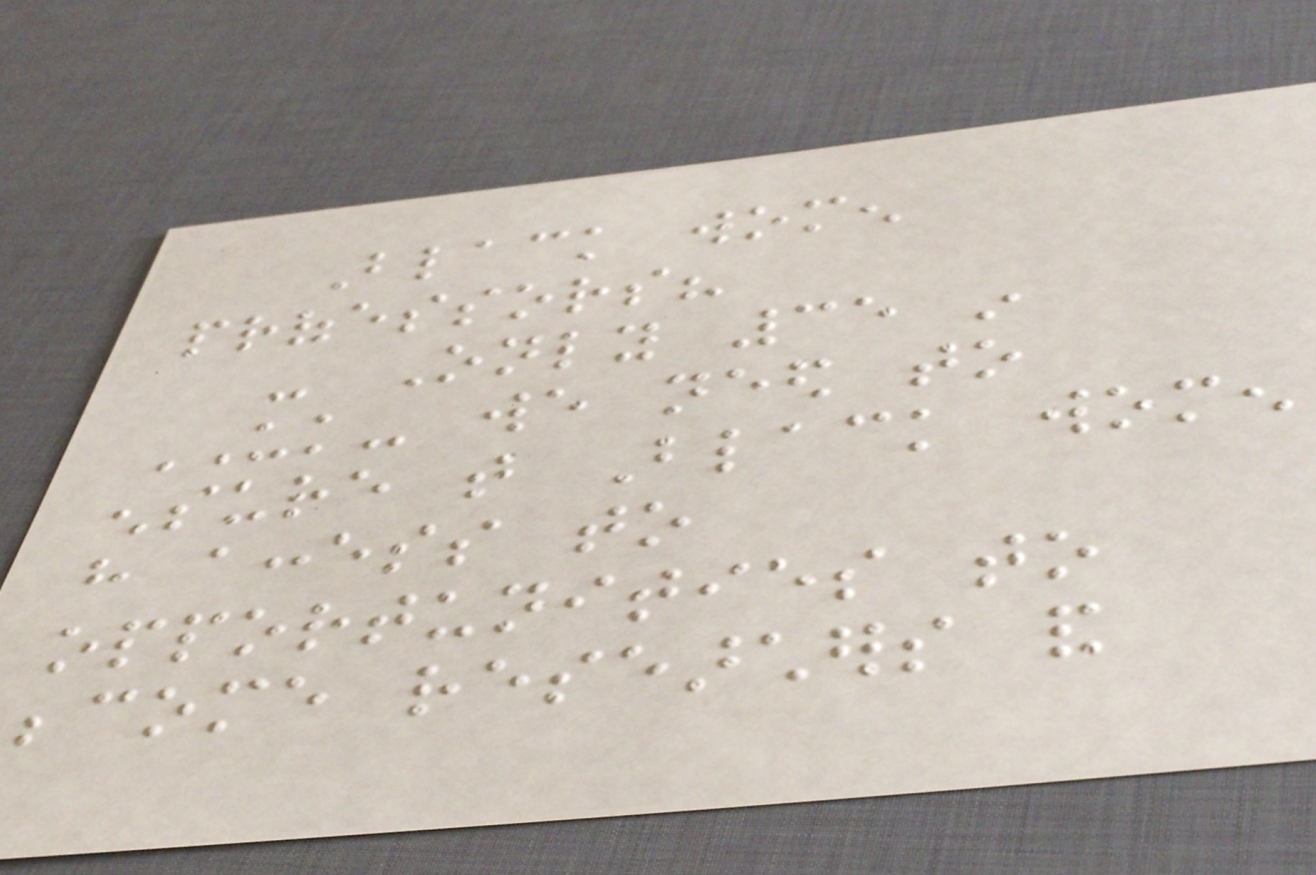Black women
professors?
- Only 35 in
UK- we need to
ensure that Black women
have access to
opportunities to
become researchers and
